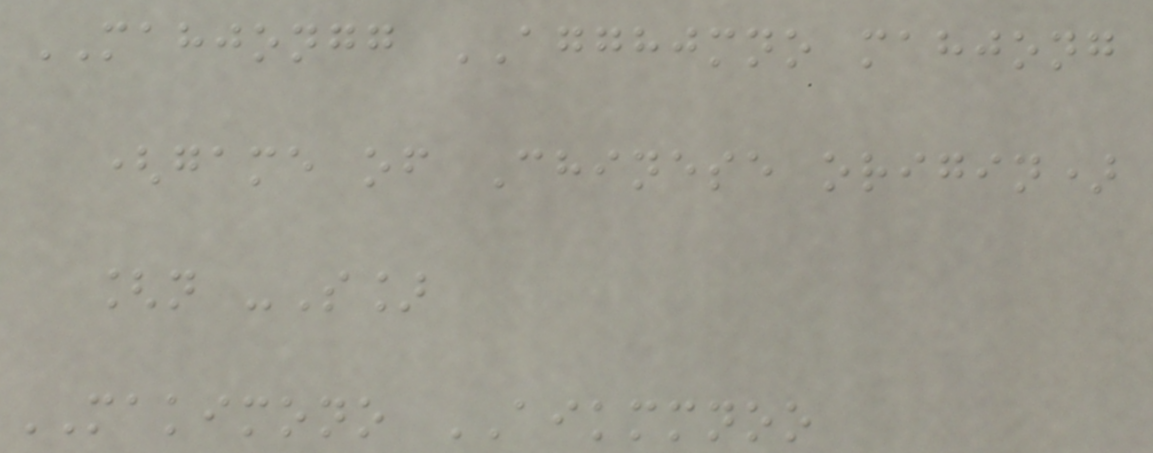MAHJONGG AGGHJMNO mahjong
(game of Chinese origin)
[n -S]
MAKIMONO AIKMMNOO
